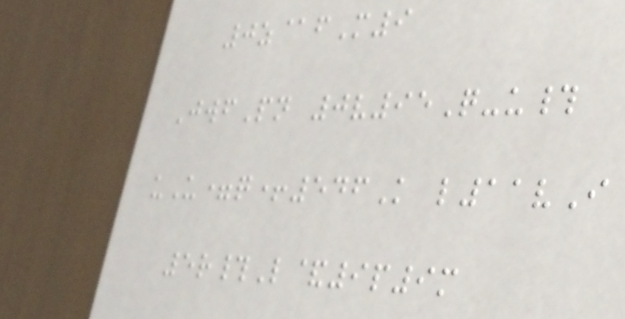0z@fM9
JwfPn 0v95Q-u#
uU=q+546K l11vI
5r#L&9p9m
